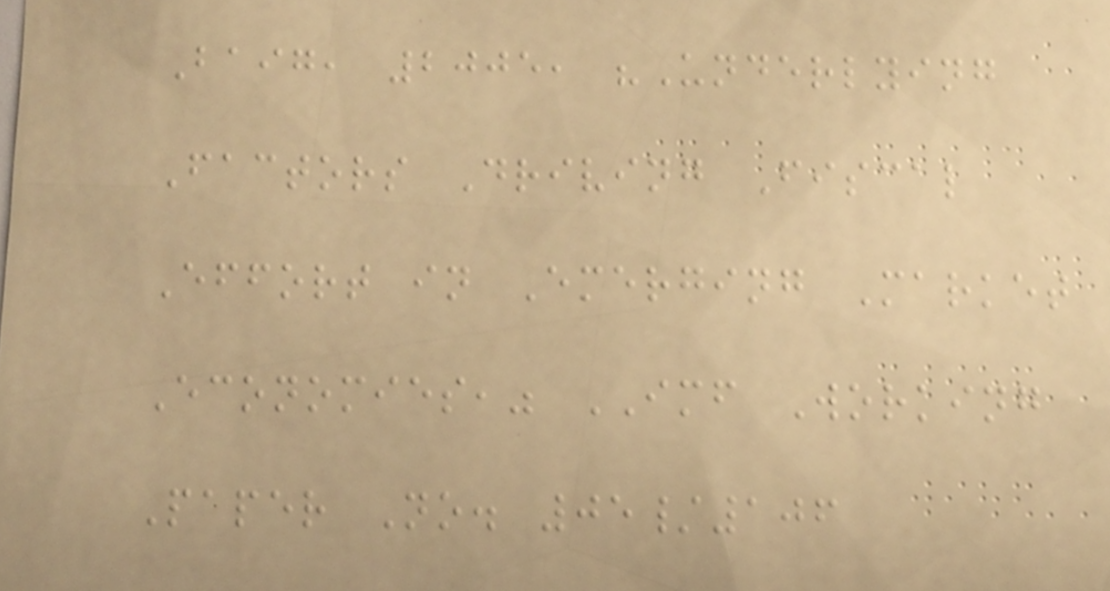Baig, 2005, "Underlying
Factors Driving Fiscal
Effort in Emerging Market
Economies," IMF Working
Paper No. 05/106
